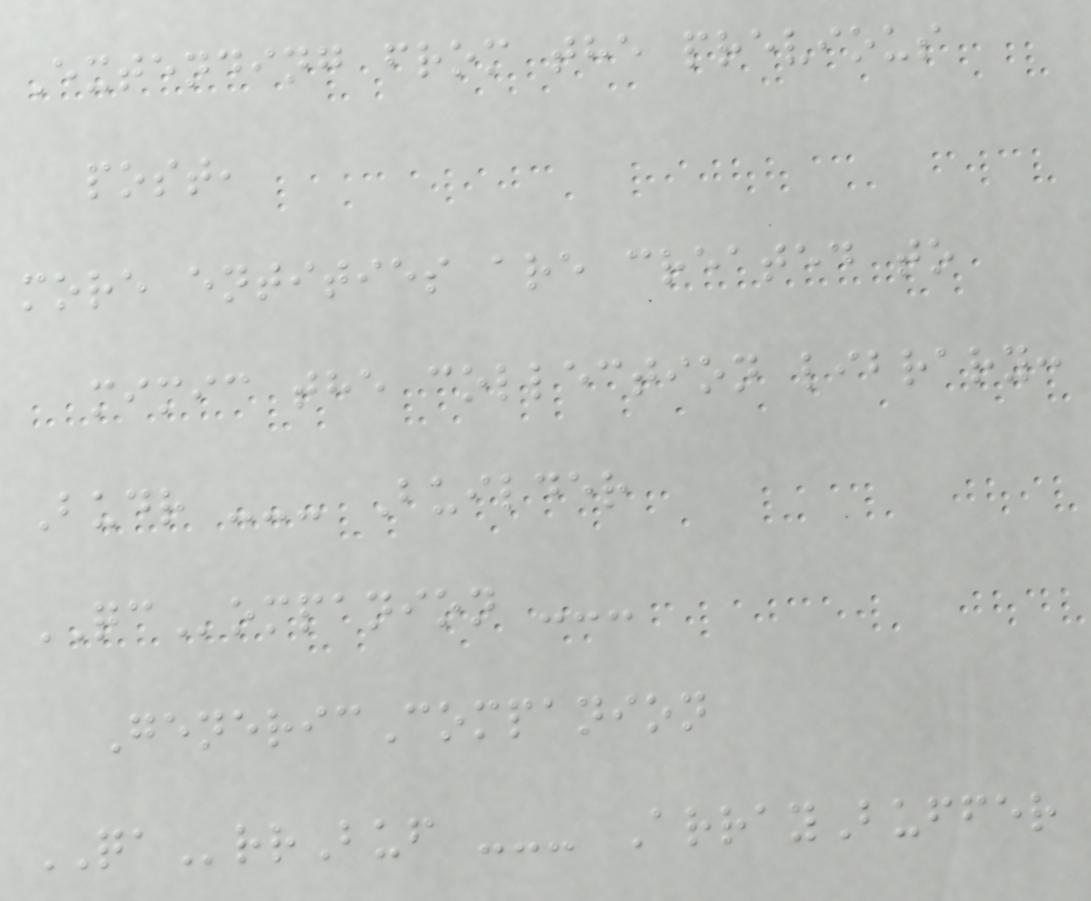Extending from the previous
post,
more entities are created to
mimic the collection library:
Budr --- Builder
QCompanion ---
GenericCompanion
QArrBuf --- ArrayBuffer
